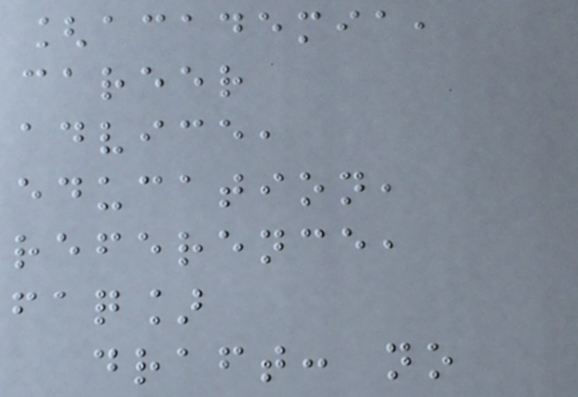[academia,
career
advice,
education,
reference,
faq]
draft: no
